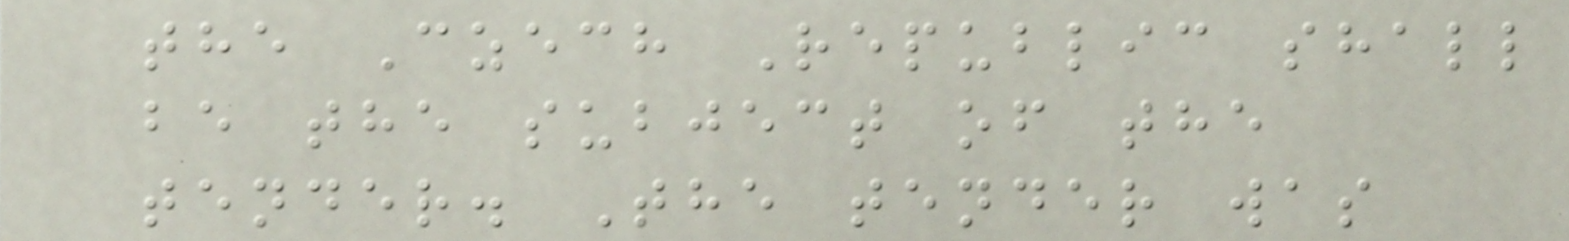the Czech Republic shall
be the subject of the
tender. The tender was
